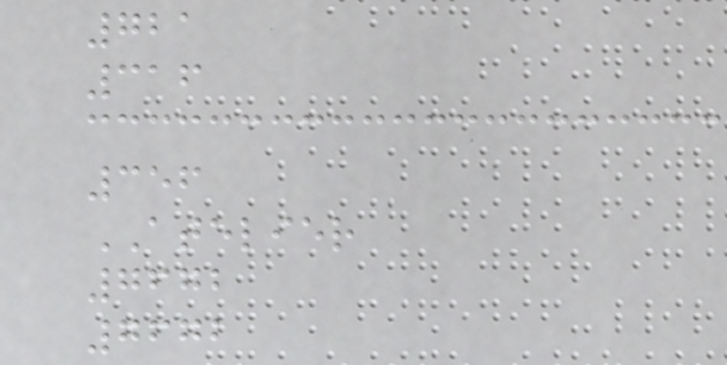721
316
356
ATELIER
7672
7672
